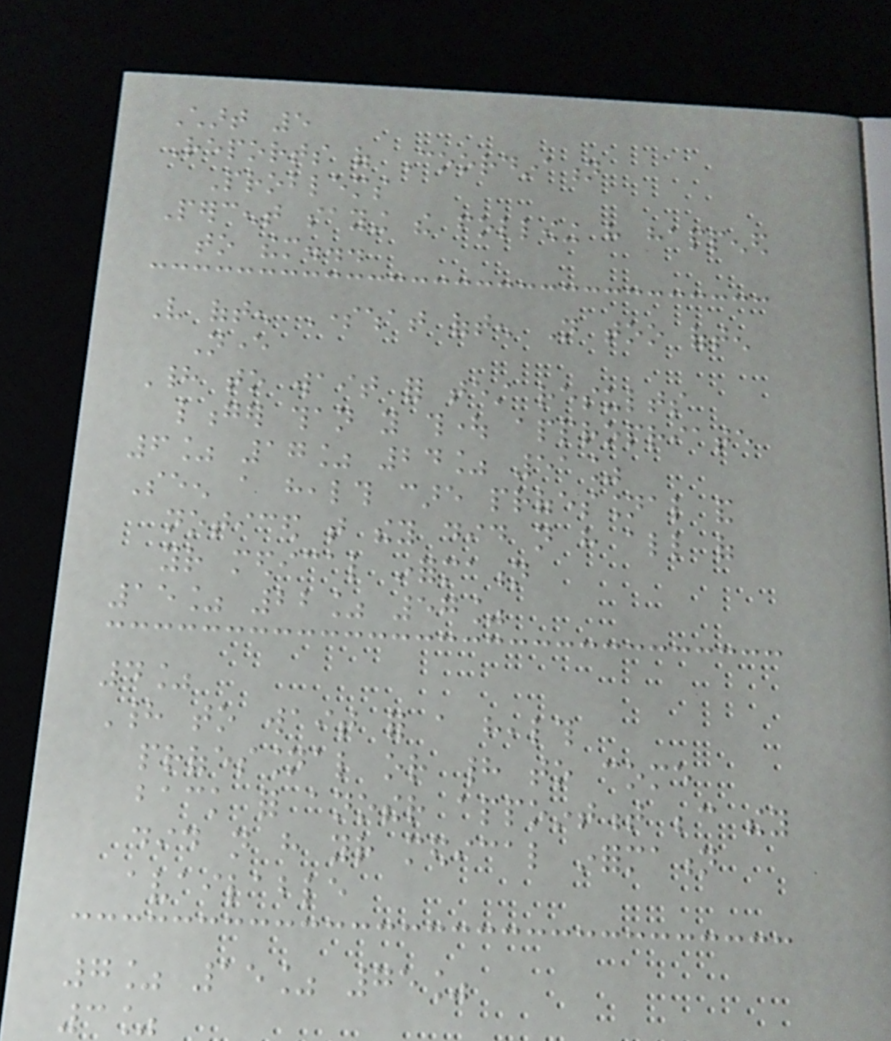Chart 5
Reports of Coordination
Problems
Percent saying the following have happened
to them...
Very often Somewhat often Not too often
Never
Had to wait for test results
longer than you thought appropriate
6% 17% 24% 51%
Seen a health care professional and
noticed that they did not have all of
your medical information
15% 22% 57%
4%
Had to wait for a health
professional or had to come
back for another appointment because they
did not have your medical information
available
7% 15% 75%
3%
